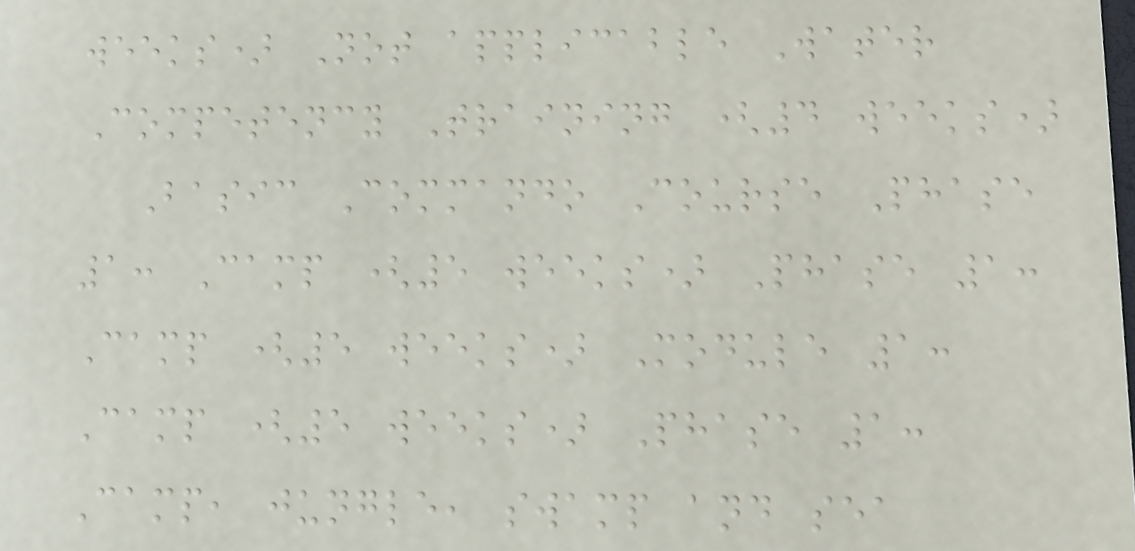weeks) Not applicable Water
Competency Training (4 weeks)
Basic Commando Course Phase
1: Camp (5 weeks) Phase 1:
Camp (5 weeks) Module 1:
Camp (5 weeks) Phase 1:
Camp, jungle, swamp and sea
